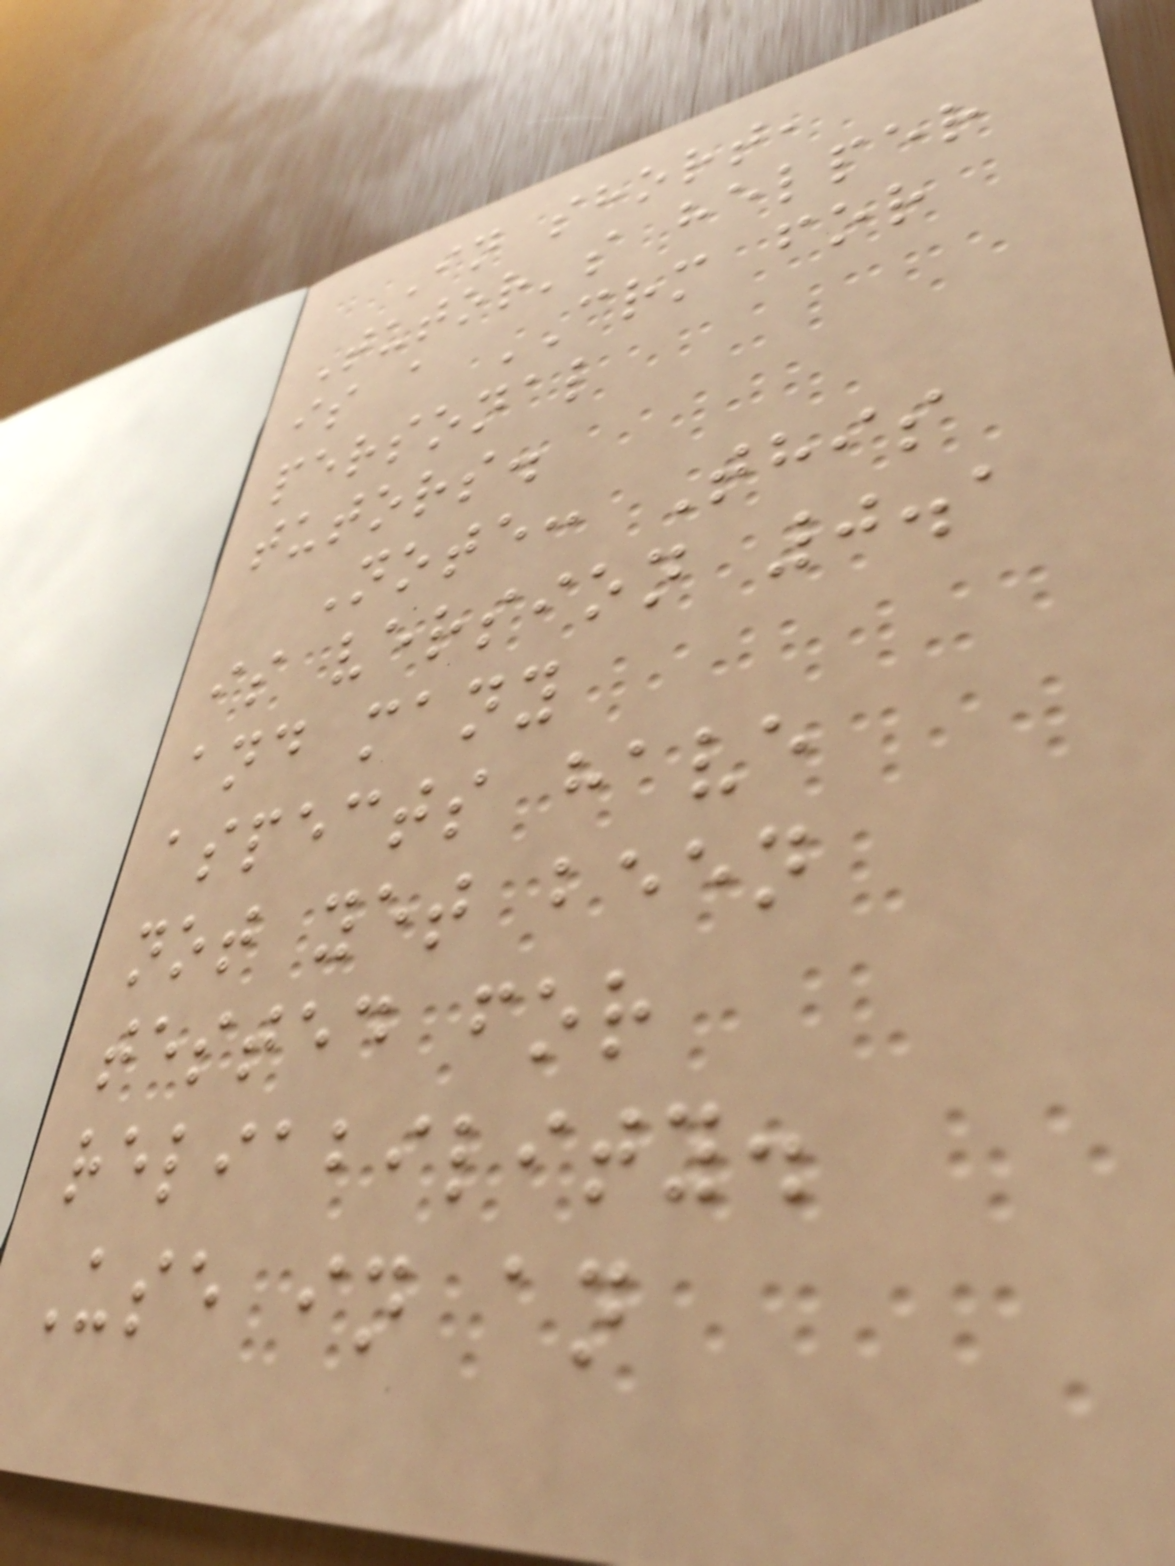In short,
Tutor's helper
is a CRM for
personal
tutors.
Note: This
is version 0.1
and many
aspects have
not yet been
tested for
reliability.
Use in an
